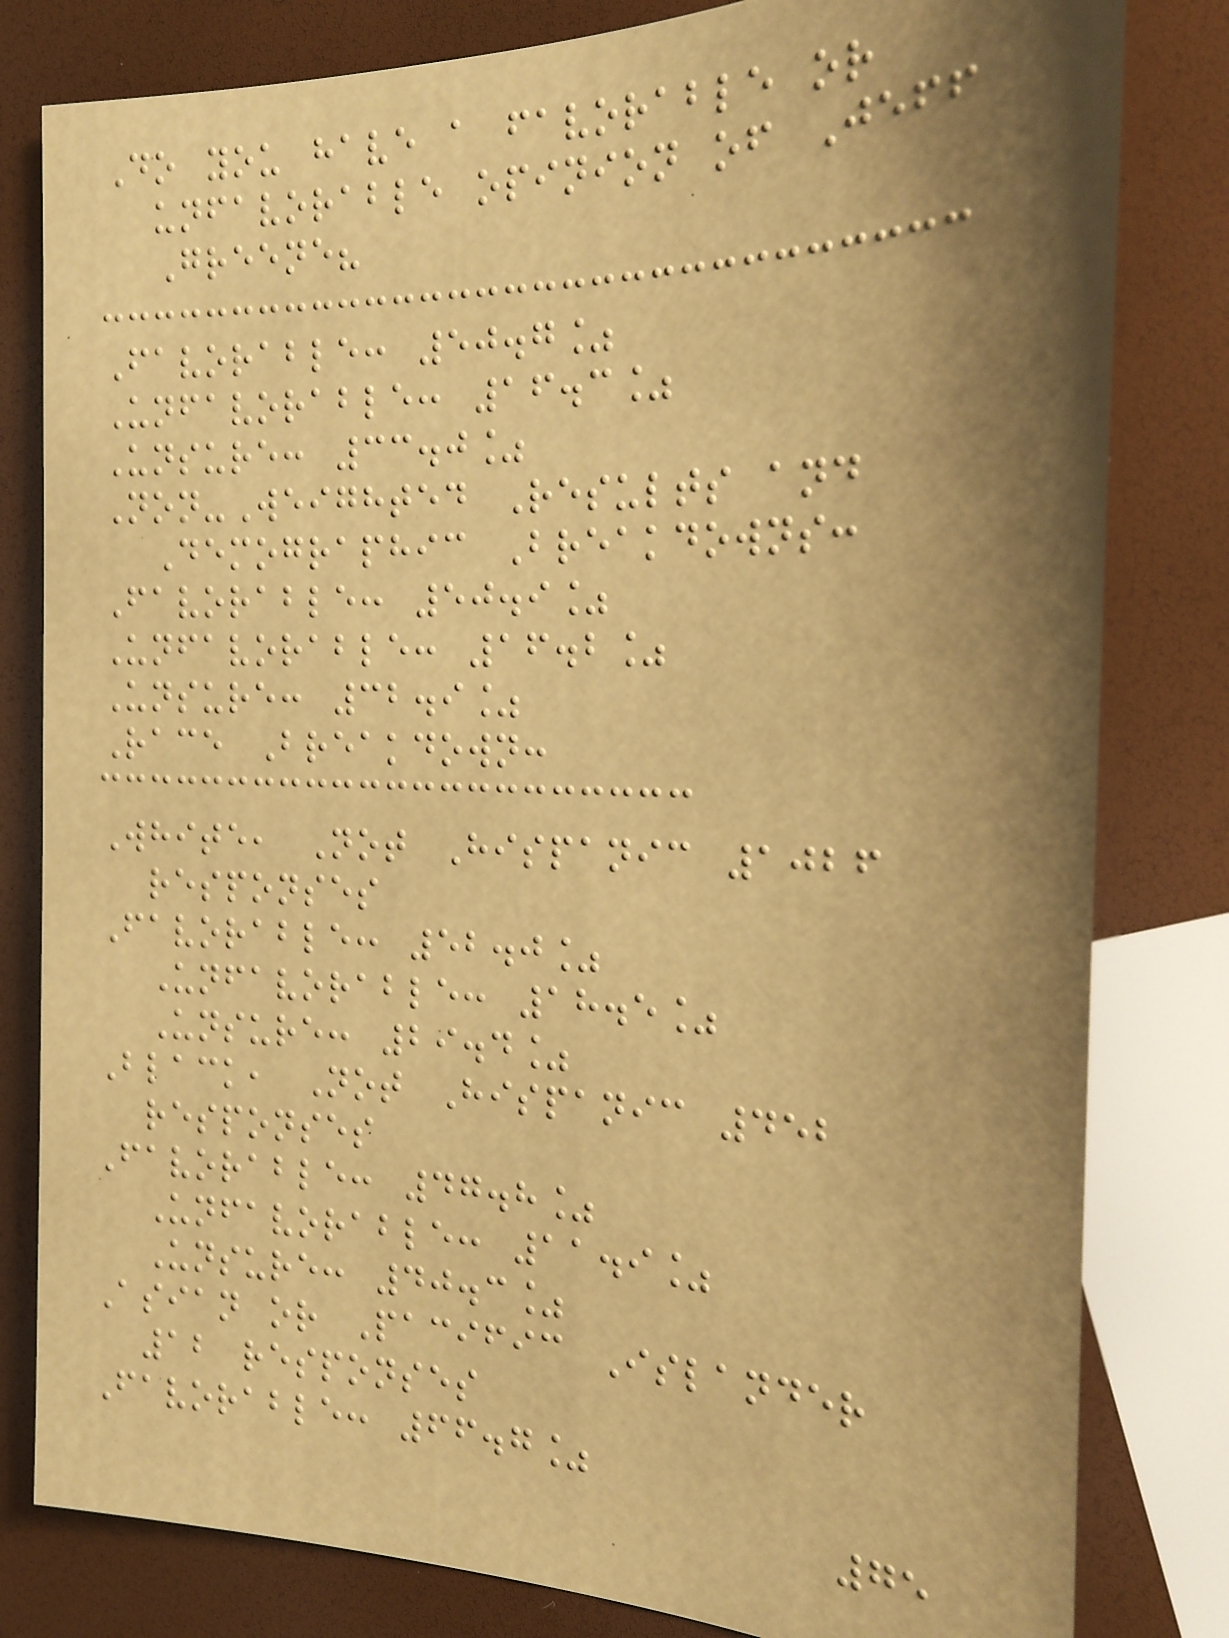Do you have a favorable or
unfavorable opinion of Jeff
Greene?
Favorable: 50.7%
Unfavorable: 16.3%
Unsure: 33.0%
Non-Weighted Results and
Demographic Breakdowns:
Favorable: 50.9%
Unfavorable: 16.2%
Unsure: 32.9%
Race Breakdown:
White, Not Hispanic 1026
responses
Favorable: 52.0%
Unfavorable: 18.5%
Unsure: 29.4%
Black, Not Hispanic 452
responses
Favorable: 47.8%
Unfavorable: 11.9%
Unsure: 40.3%
Asian or Pacific Islander
12 responses
Favorable: 66.7%
75
